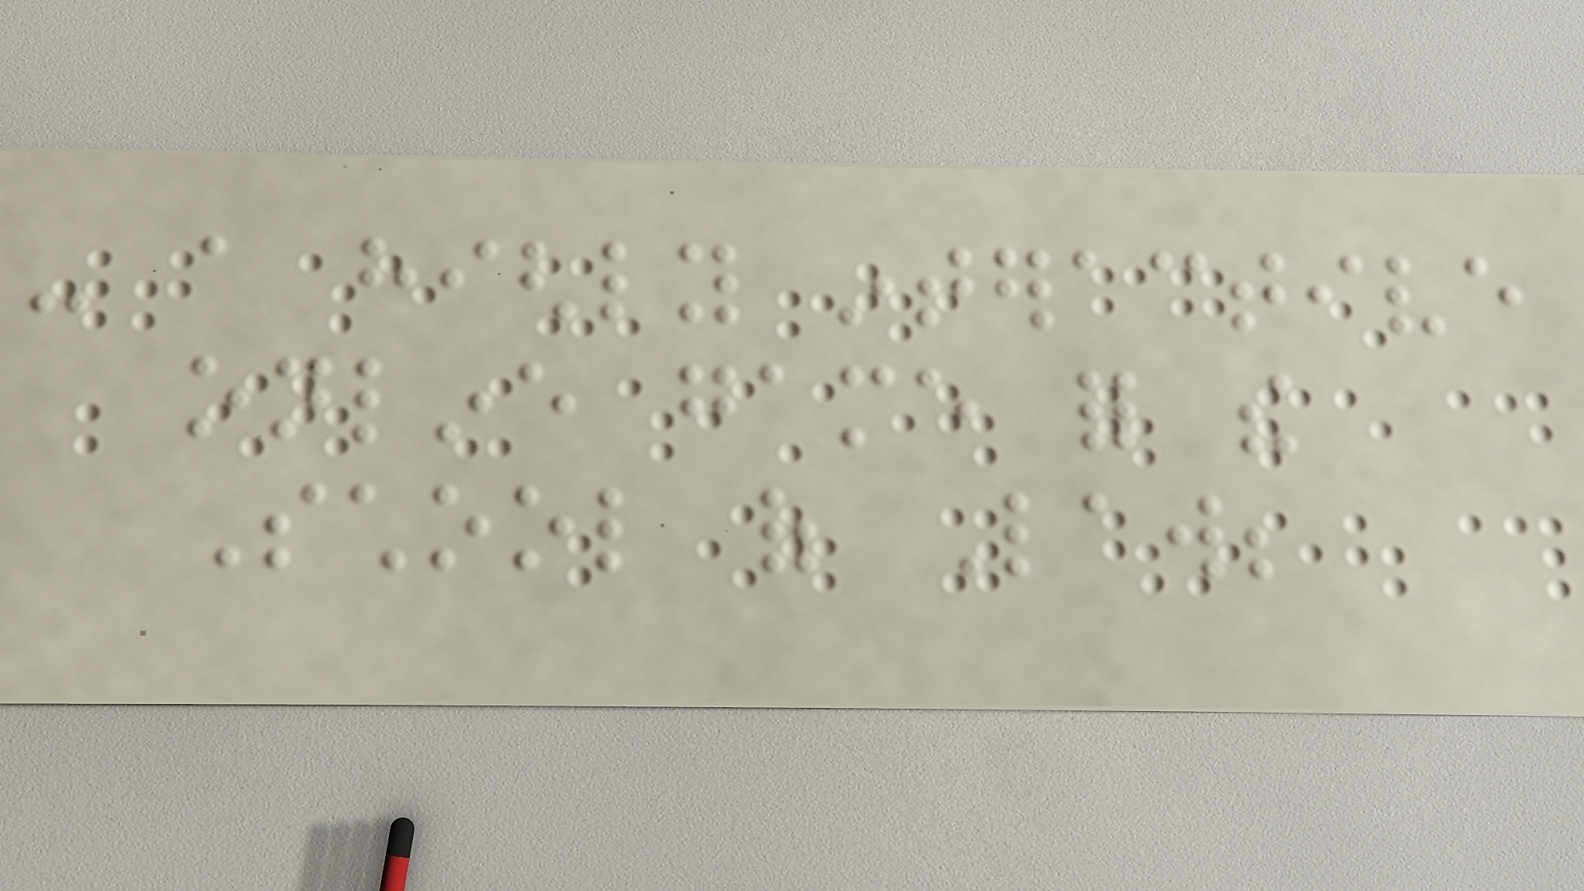- a highly interactive
online game for the
School of Law;
